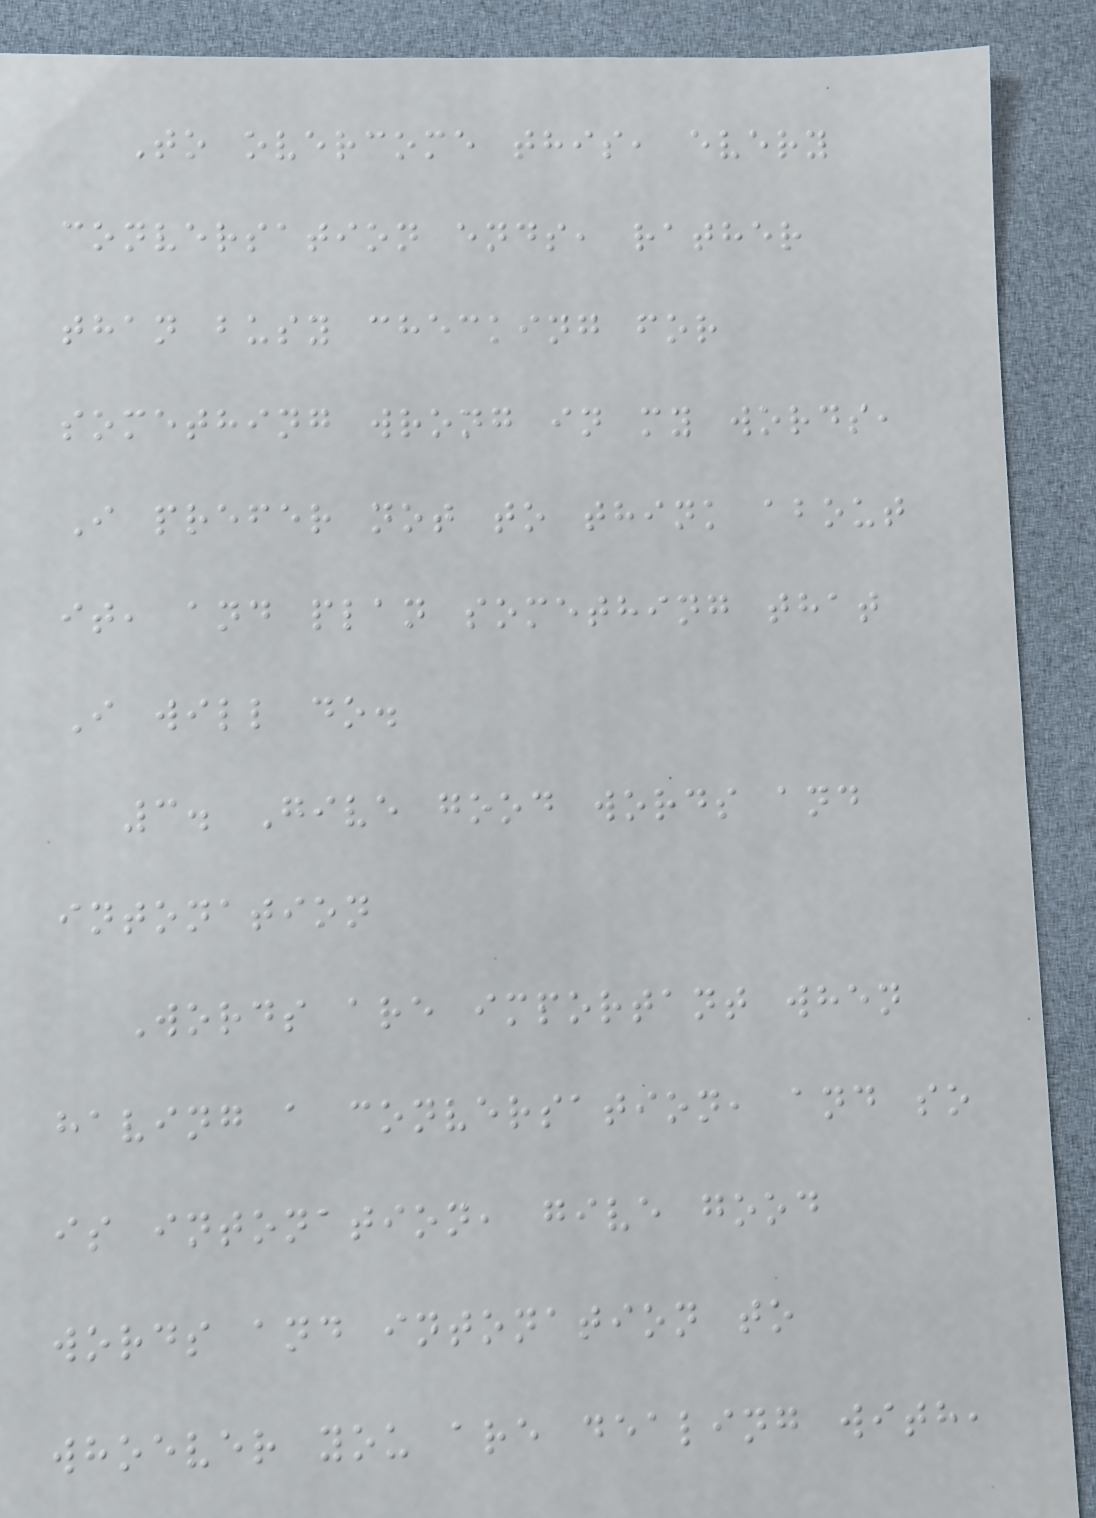To overcome this, every
conversation ends, rather
than busy checking for
something wrong in my words,
I prefer not to think about
it, and plan something that
I will do.
3. Give good words and
intonation
Words are important when
having a conversation, and so
is intonation, give good
words and intonation to
whoever you are dealing with,
